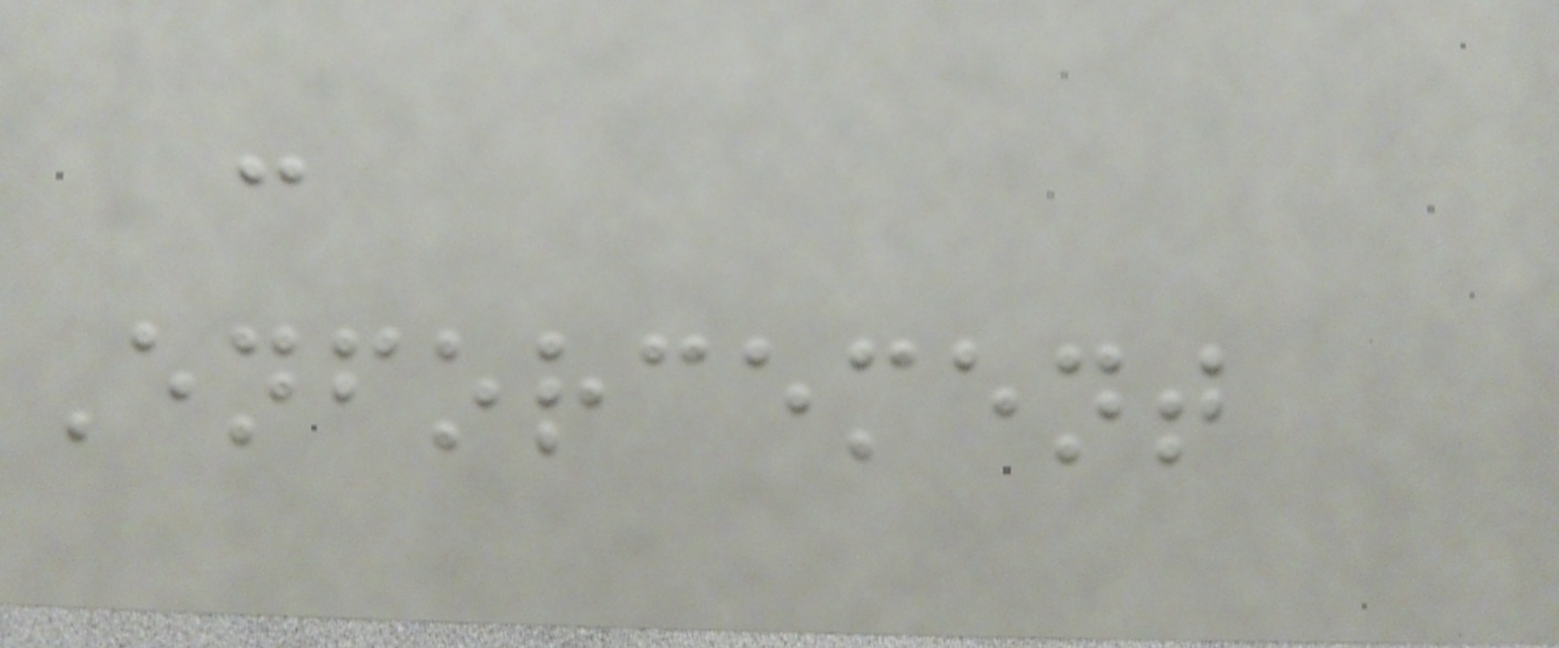-
Enforcement
